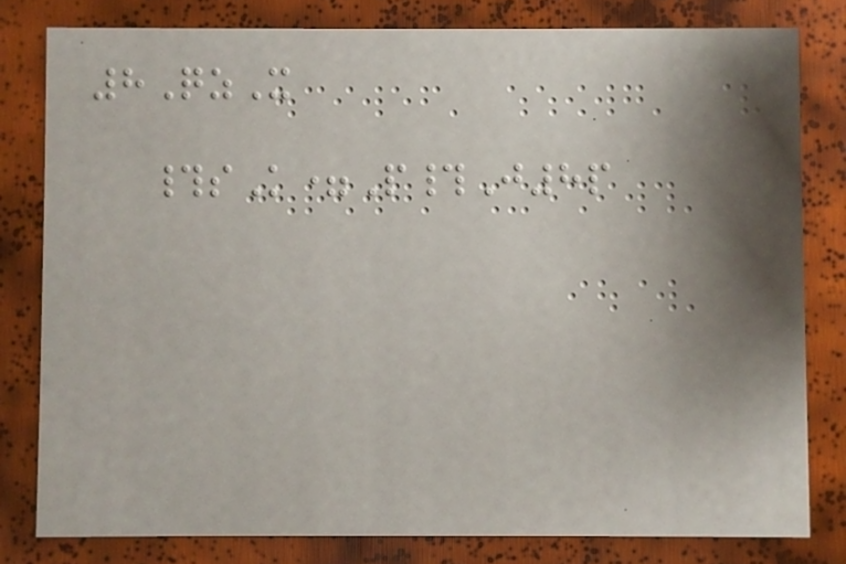8QzX
#sK=P#J8p
